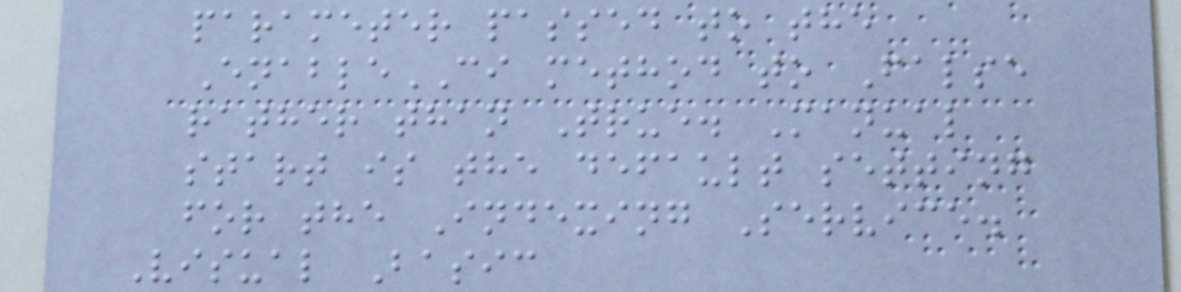parameter passed to the
EnableCI method to False
rather than True. Manual
start is the default setting
for the Indexing Service.
Visual Basic
